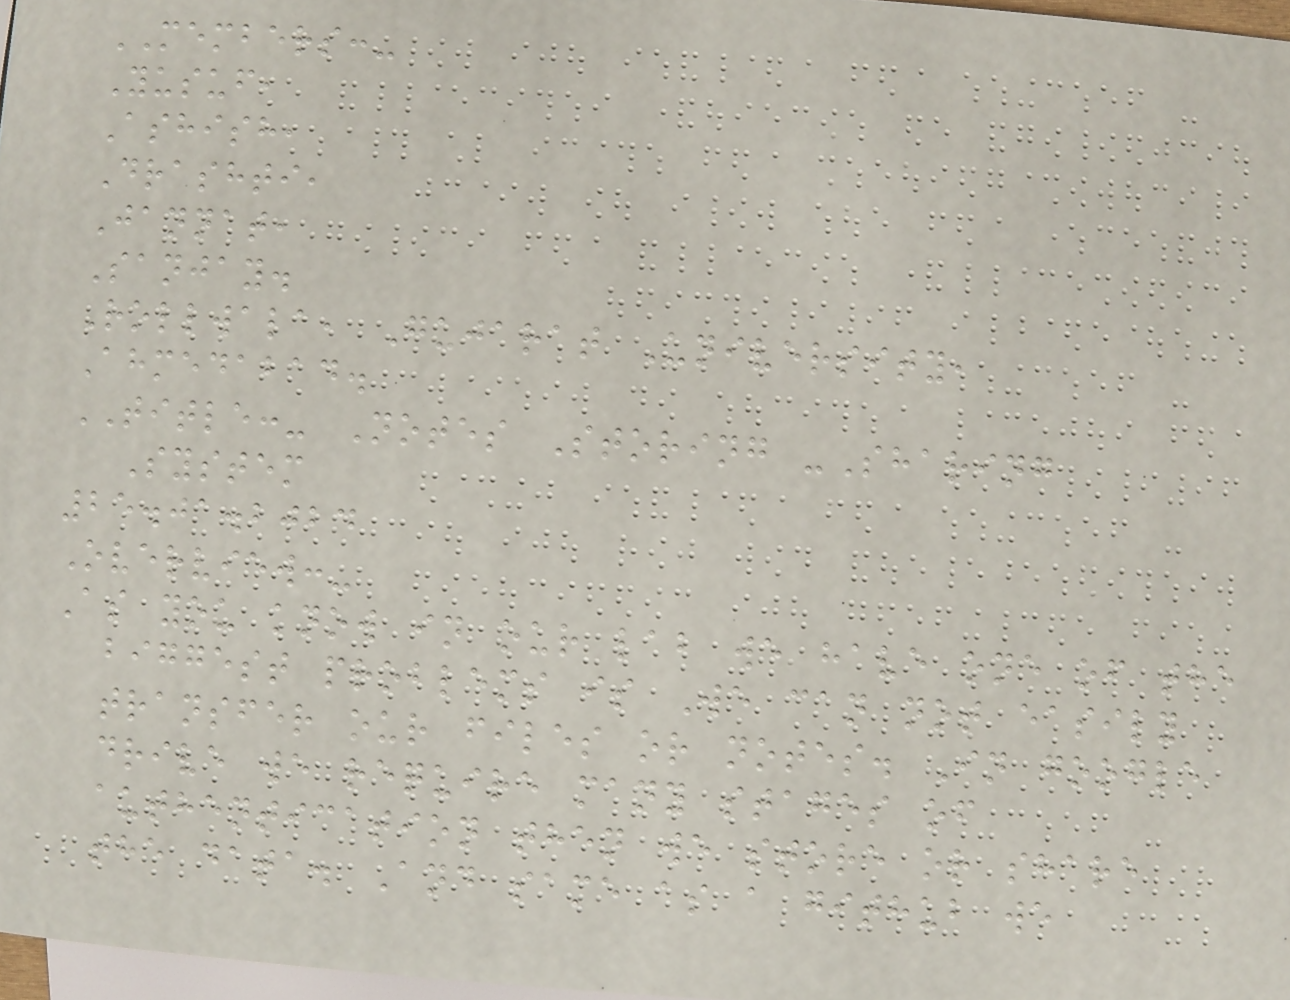MEMBERS:-
Yusuf,
Ashish,
Drashti,
Jannat,
Sanjay.
Rollwala, Gujarat University,
Ahmedabad.
TITLE:- Notes Storing -Sharing
System
25.01.2024
Overview:-
As you know in our lab we have one of the
biggest problems is We can not easily
transfer our files or notes. In google
drive we require many stages of
authentication then we store or share
the data. And same as a github we
